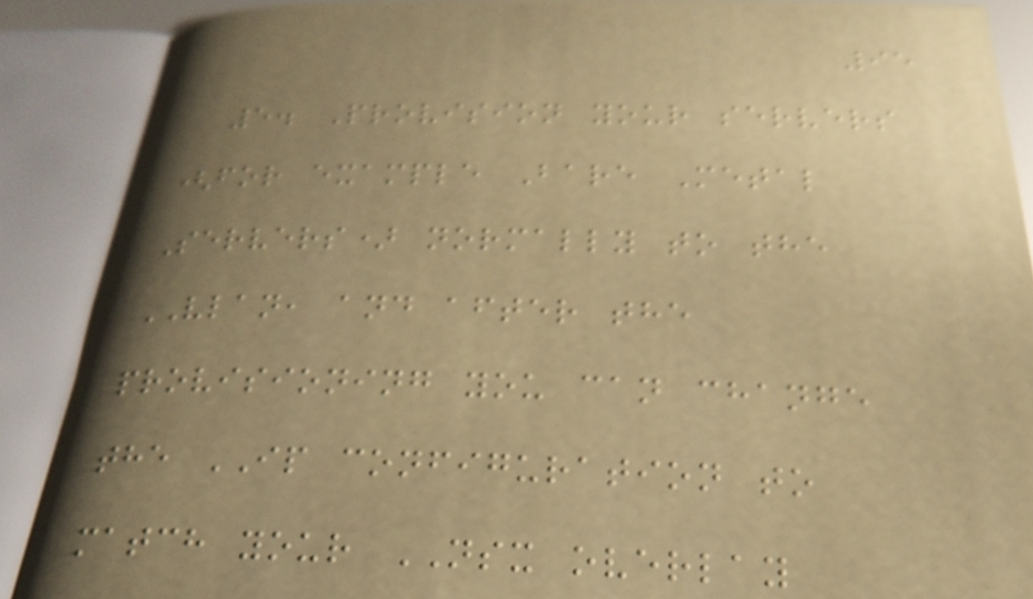95
5. Provision your servers
(for example Bare Metal
Servers) normally to the
VLAN, and after the
provisioning you can change
the IP configuration to
match your NSX overlay
